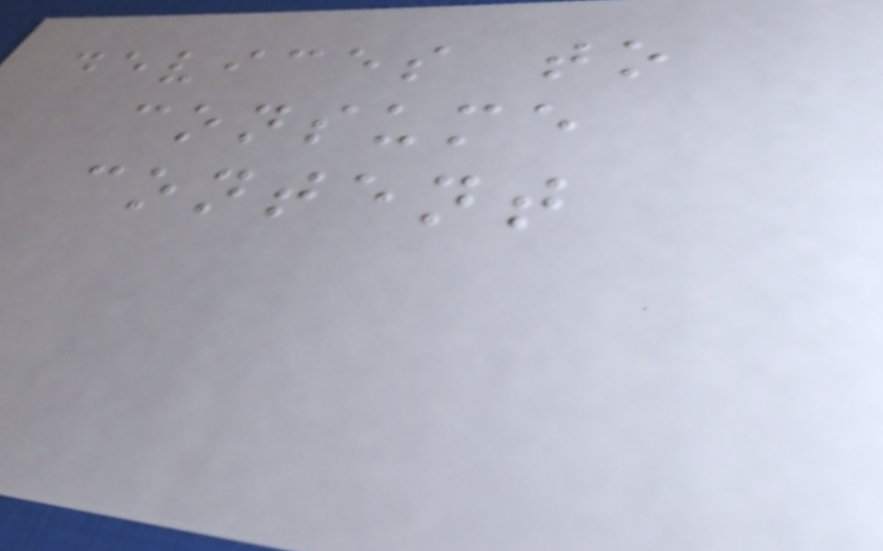devices to
consume
content
